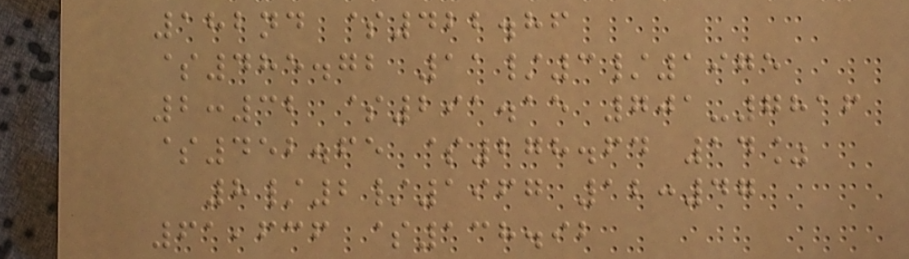182nd $422.86
$485.72 11/3/1975
2:32 $291.15 701-7816
$452.65 $278.64 14%
8/2/1967 12:47
61,636 $138.92
